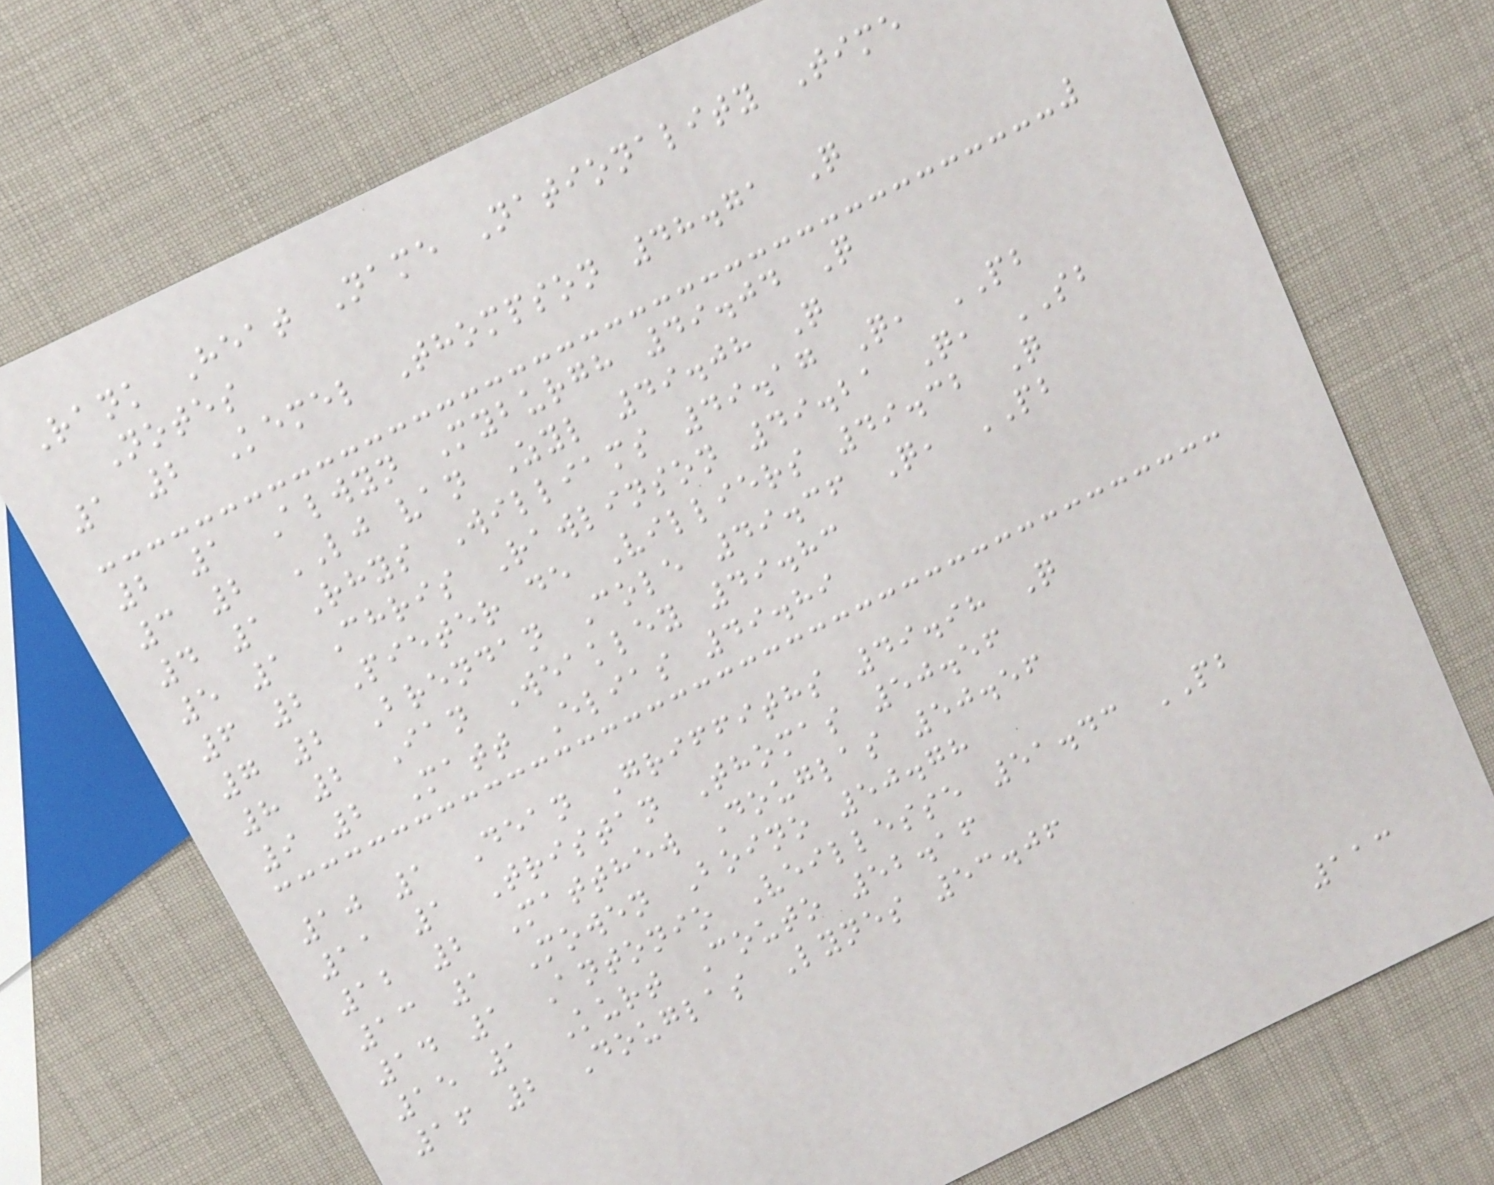Rank Heat Name Nationality Time
Notes
1 2 Kemel Thompson 48.71 Q
2 1 Alwyn Myburgh 49.04 Q
3 2 LJ van Zyl 49.08 Q
4 1 Rhys Williams 49.17 Q, PB
5 1 Chris Rawlinson 49.21 Q, SB
6 2 Pieter de Villiers 49.32 Q
7 2 Brendan Cole 49.36 Q, PB
8 2 Ian Weakley 49.83
9 2 Matt Elias 49.89
10 1 Dean Griffiths 49.98 Q
11 1 Tristan Thomas 50.56
12 2 Matthew Douglas 50.56
13 1 Mowen Boino 50.78
14 1 Antonio Veillesse 51.43 PB
15 1 Kurt Couto 52.16
16 2 Douglas Lynes 53.06
113
